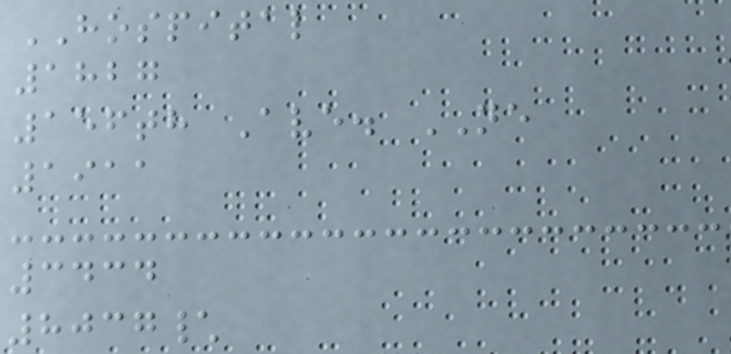HOSPITAL
1827
156th Ave. NE
1911
3434
8037\
